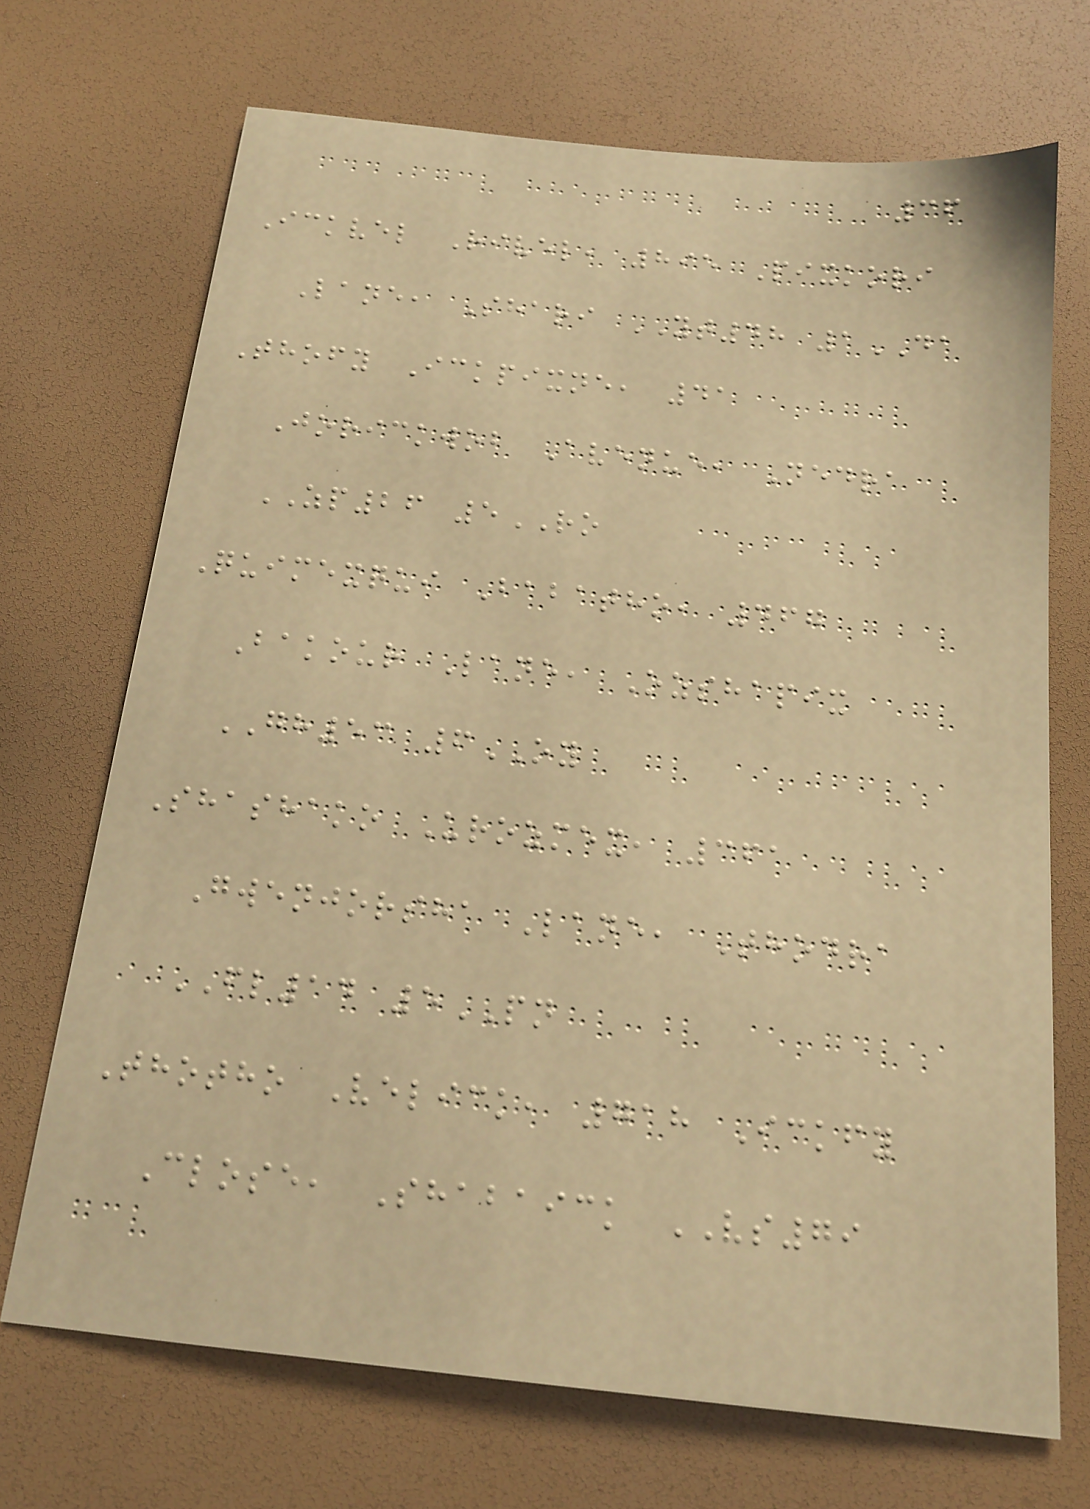36
Ickvel Rivel, 895 Pixkori
Lane, Shari YT48 1DA
Thofy Ickpixne, 41
Jorickwob Avenue, Nedra
ZP26 5RO
Quimexqui Babatho, 467
Bakour Lane, Ozshapix
GH53 6OY
Shashako Urozmex, 361
Gwenjorsha Lane, Thodra
FL14 5PN
Thotho Velick, 718 Ickfy
Close, Shabaick VS79
